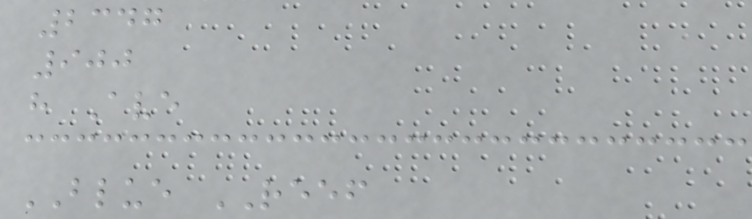2347
900
h Ave
BLUE REEF
